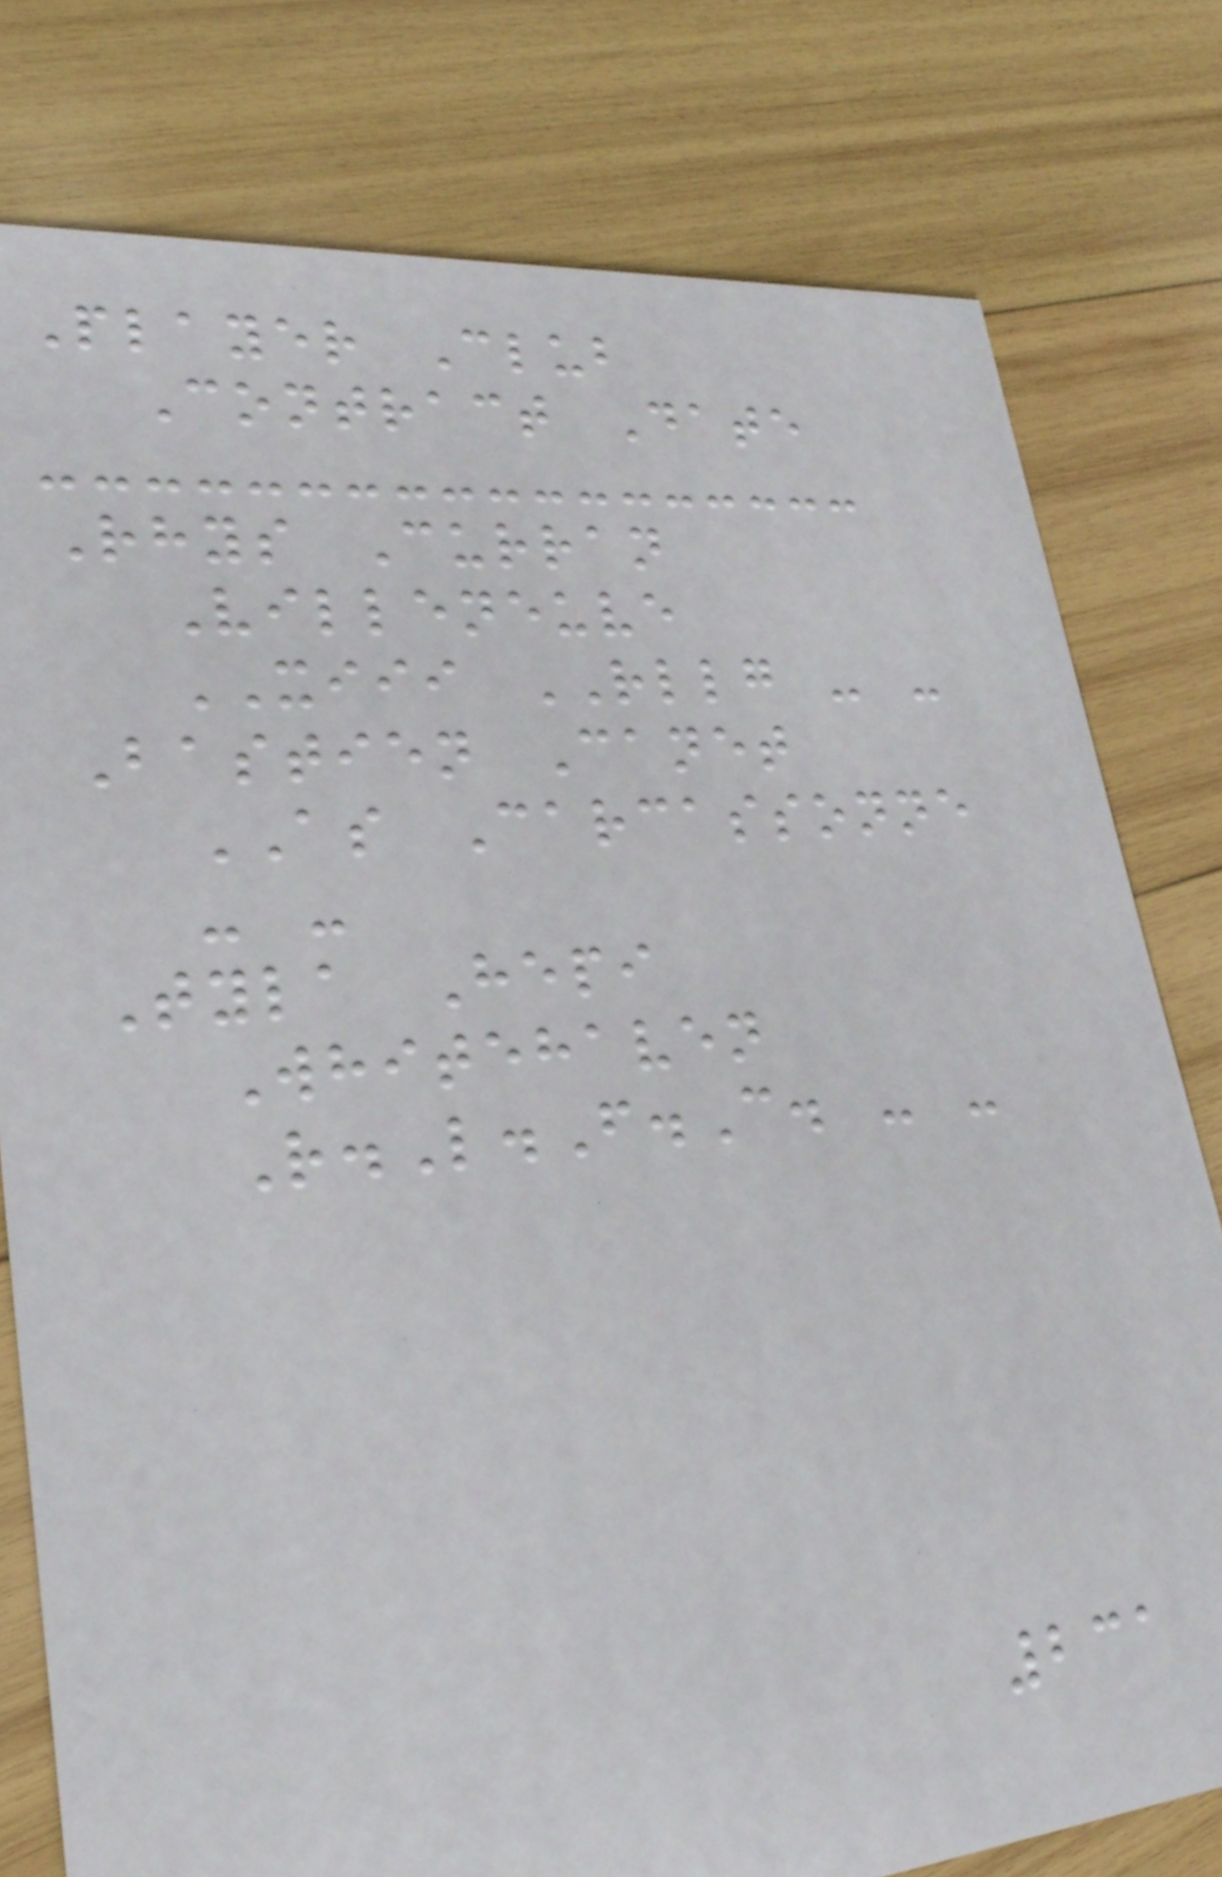Player Club
Contract Date
Rhys Curran
Villeneuve
XIII RLLG - -
Bastien Canet
AS Carcassonne
- -
Tyla Hepi
Whitehaven
R.L.F.C. - -
231
